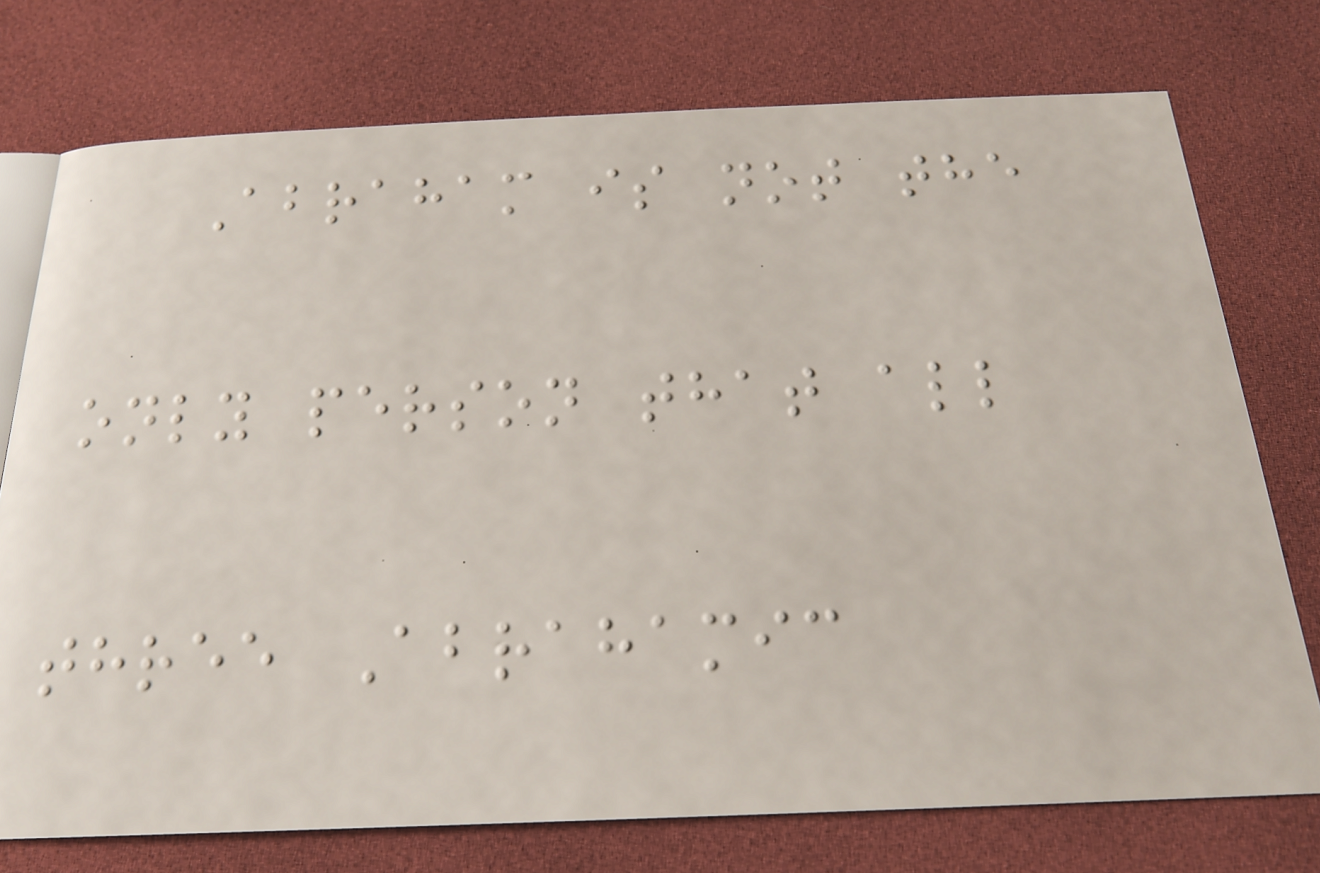Abraham is not the
only person that all
three Abrahamic
